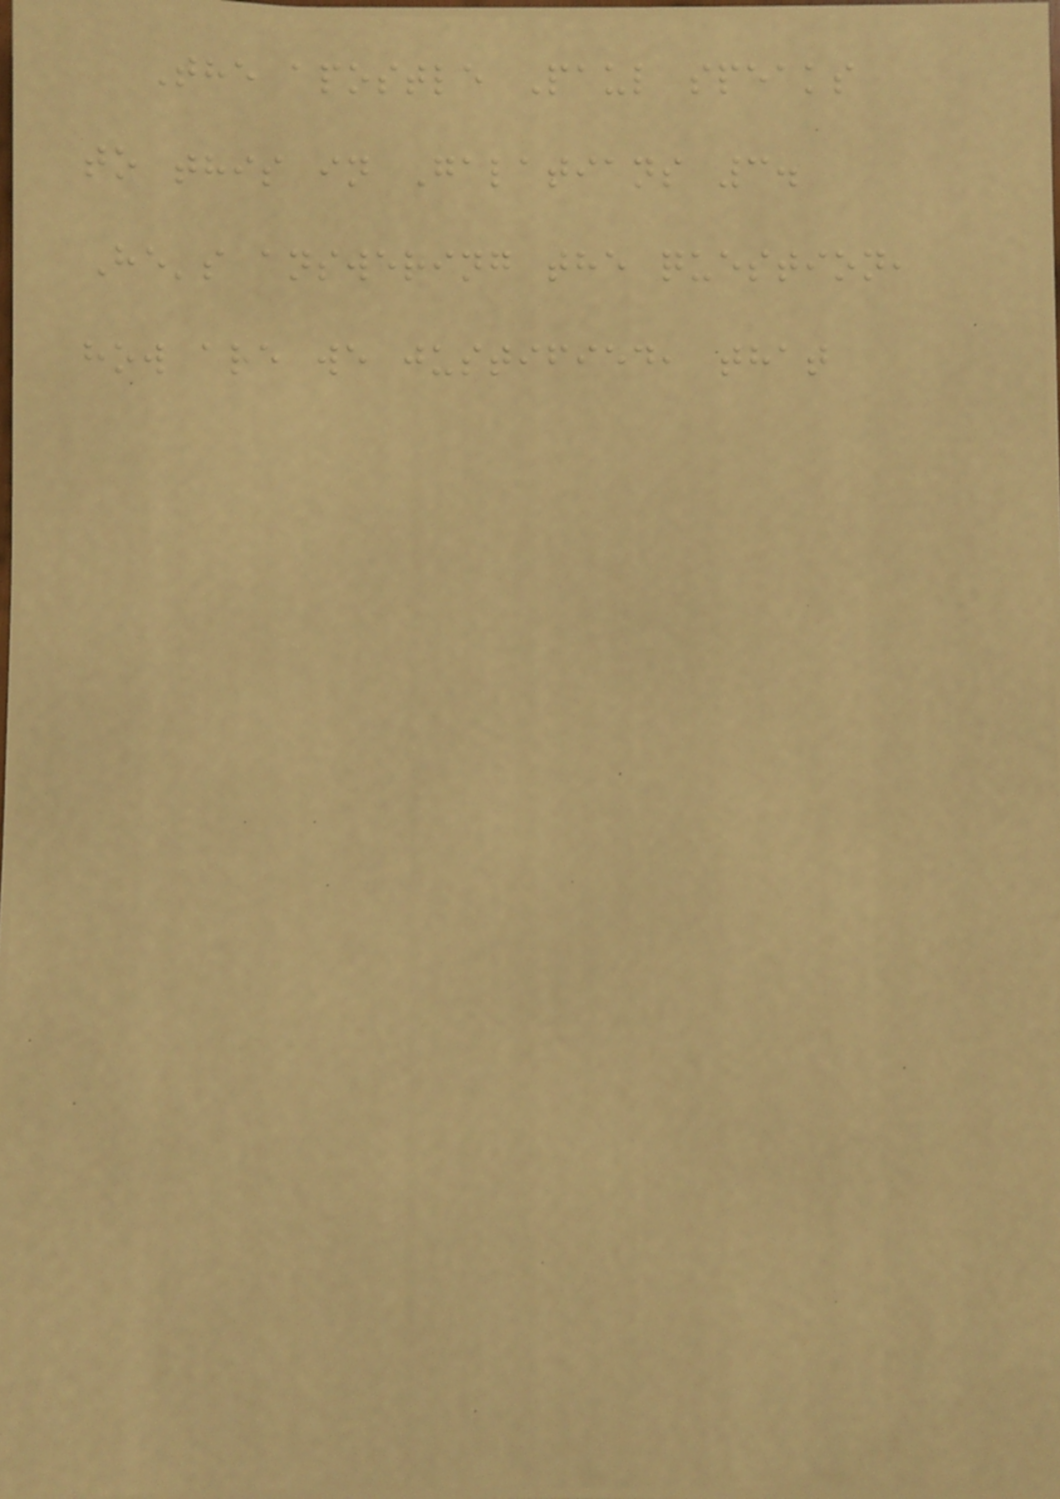The apostle Paul speaks
to this in Galatians 3.
He's answering the question,
how are we justified, that
